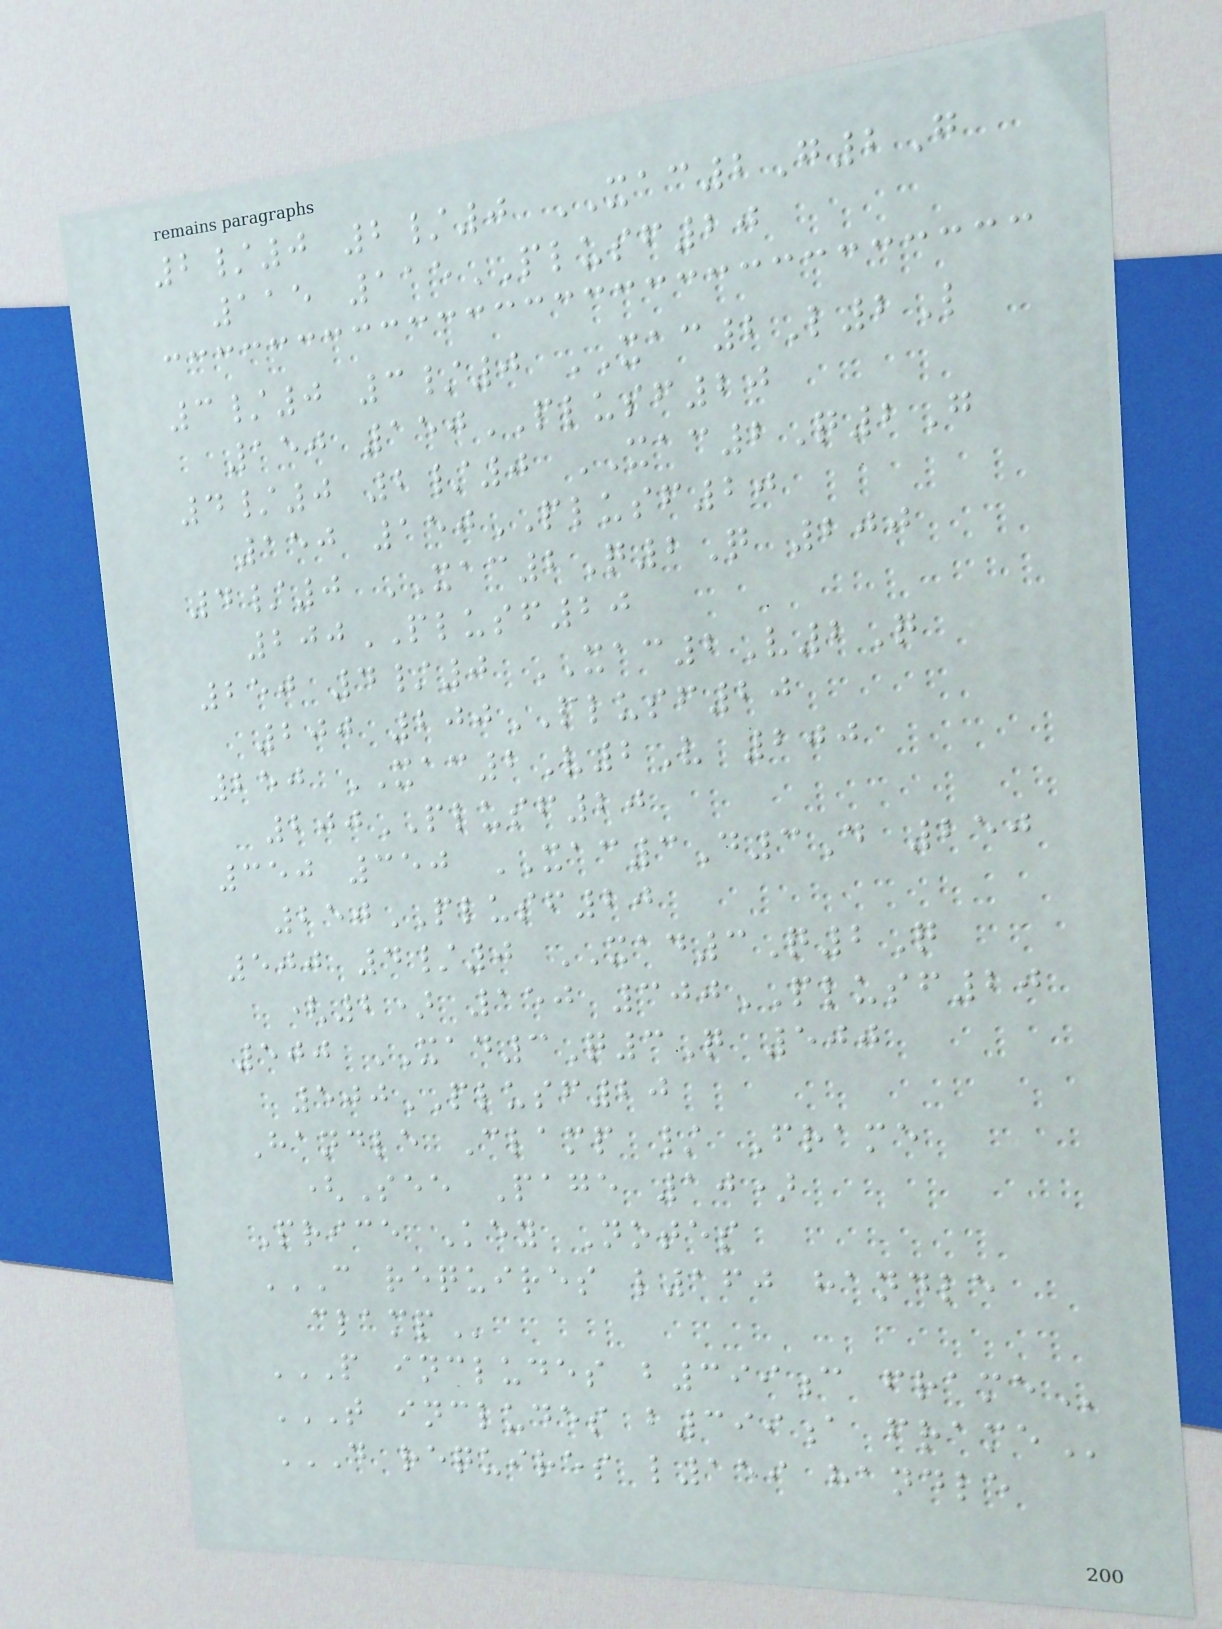2/0 2/0 XAC2G2G
115 115PLUSF20
3/0 3/0 XAC2L2L
150 150PLUSF20
4/0 2/0 XAC2Q2G
150 150PLUSF20
4/0 XAC2Q2Q 200
200PLUSF20
250 4/0 XAC2V2Q
200 200PLUSF20
250 XAC2V2V 200
200PLUSF20
350 350 XAC3D3D 250
250PLUSF20
500 4/0 XAD3Q2Q
(2) 150 300PLUSF20
500 XAD3Q3Q 500
500PLUSF20
Handle Clamp / Frame
(See Page 10)
Price Key Notes
C REQUIRES L160 HANDLE
CLAMP
P INCLUDES B399C FRAME
T INCLUDES B399A FRAME
D REQUIRES L159 HANDLE
